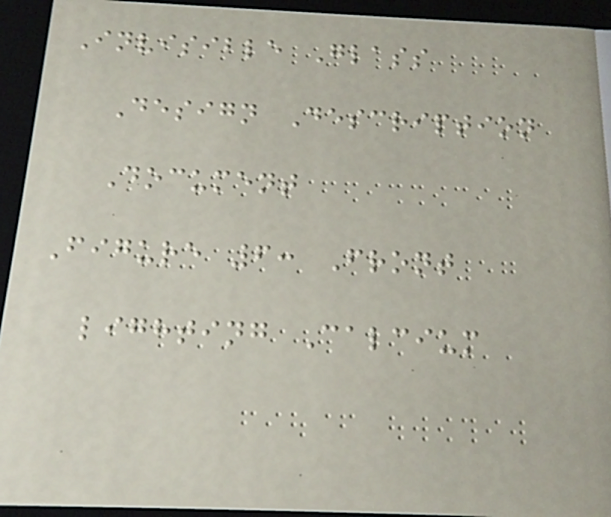Invisible Glass
Design Description
Document
Figure 6: Front
lighting Calcium
